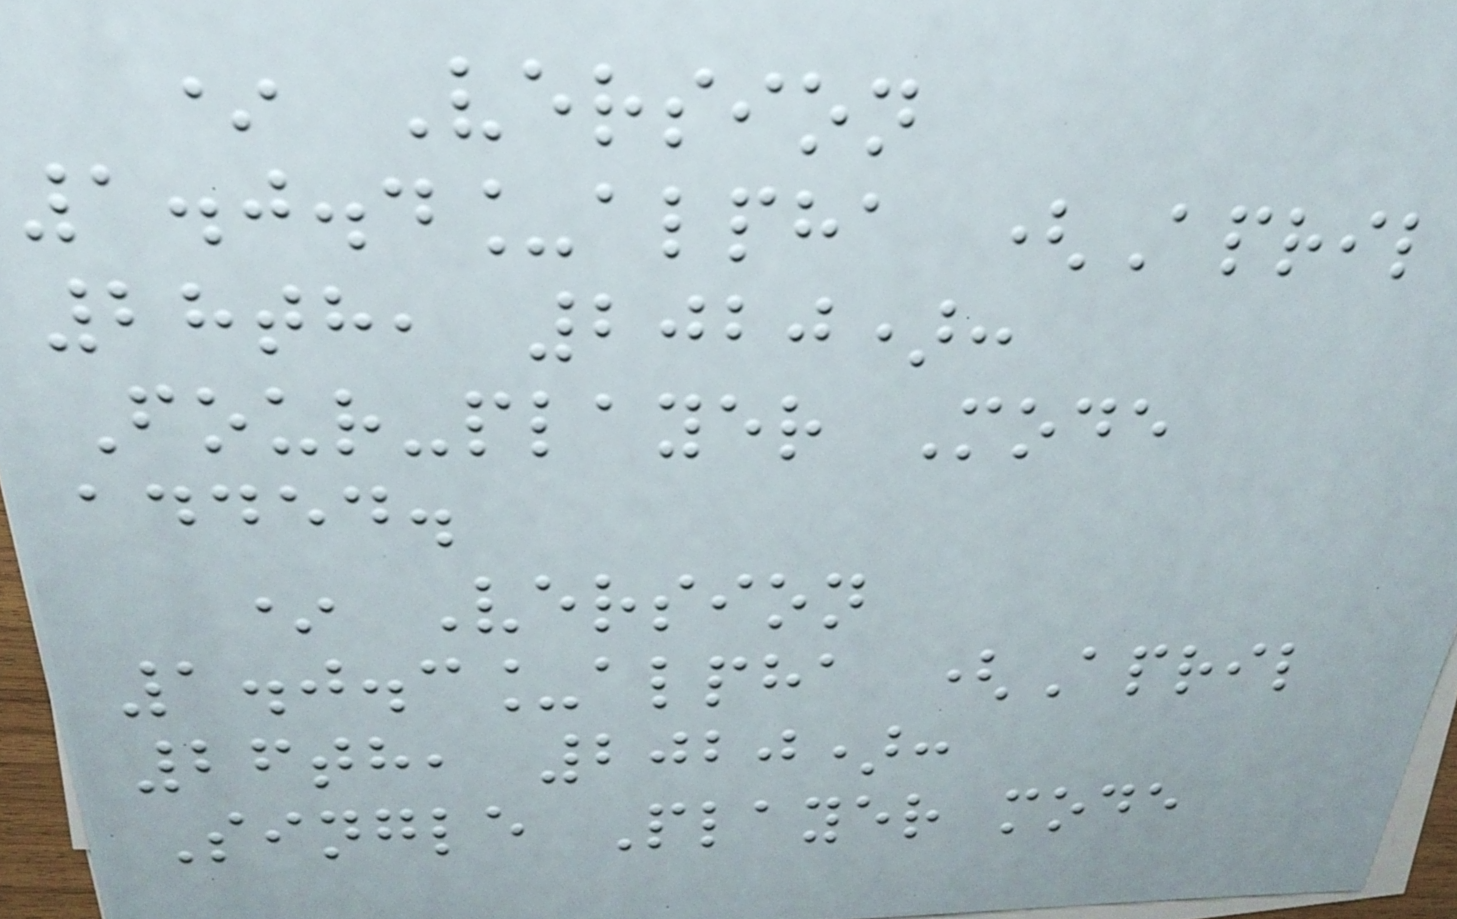* Version
1.0.4_alpha (April
28th, 2020):
Four-player Mode
added.
* Version
1.0.3_alpha (April
26th, 2020):
Single Player mode
